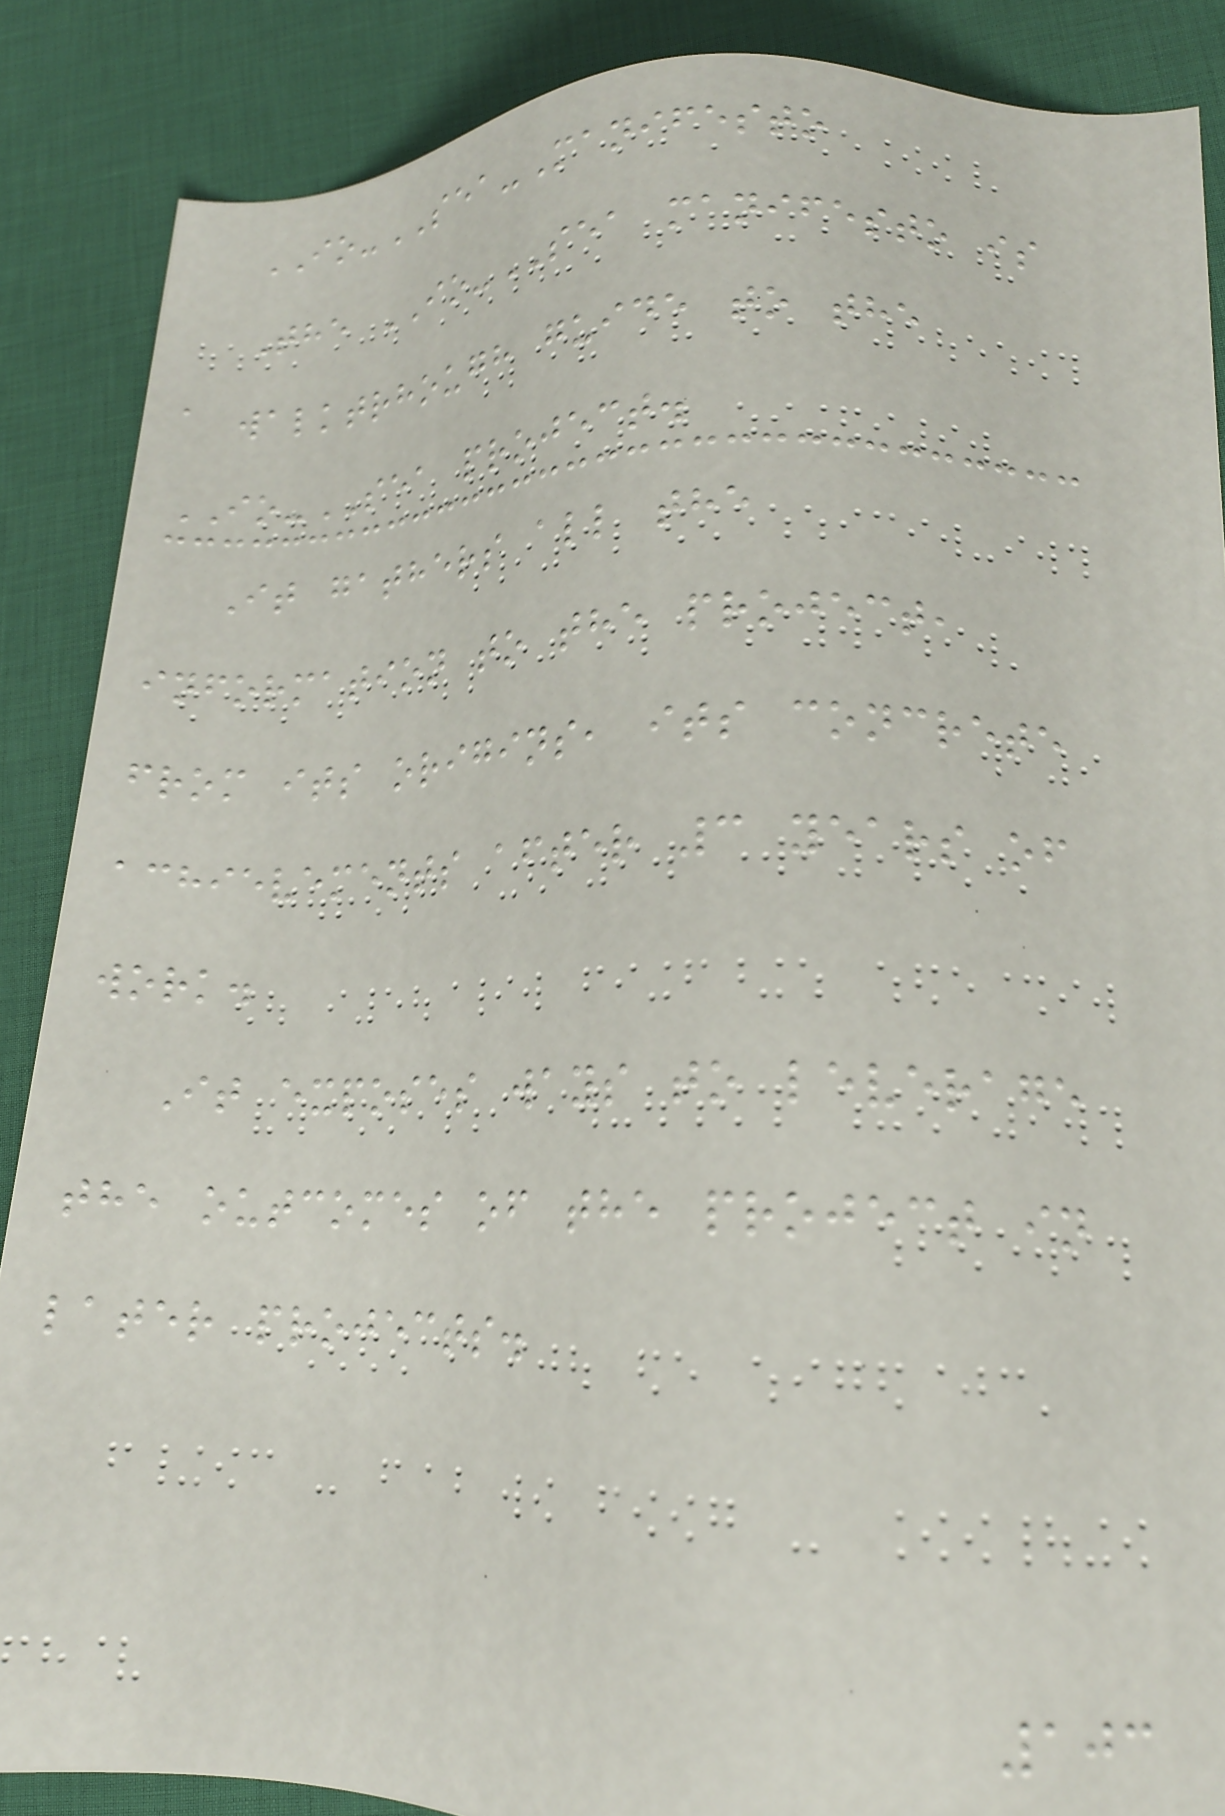IO-SEA-Manifesto
The IO-SEA manifesto is
a walktrhough guide to the
IO-SEA project.
It gathers all the
information to the project,
from its origins, its concrete
achievements after 3 years of
work.
It exposes ways to leverage
the outcomes of the project in
later projects.
103
